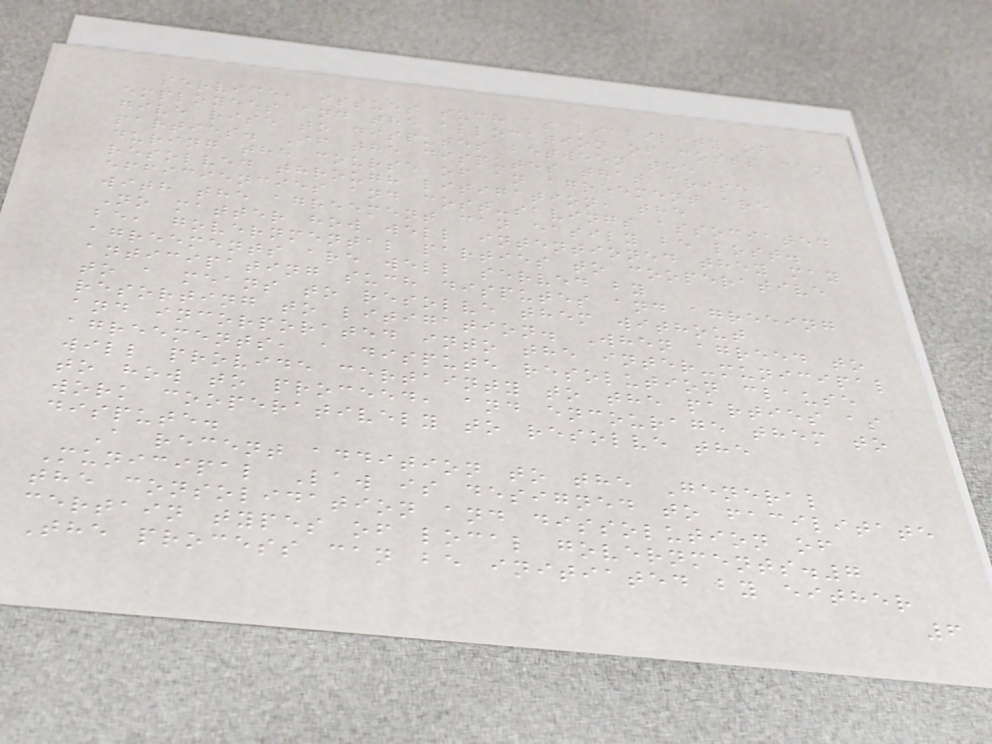service, issues such as liability of
employees and the allocation of costs can
give rise to disputes between the
parties. If the disputes that arise
during the course of an agreement are
resolved through litigation, the
efficiencies and cost-savings associated
with the agreement can easily be lost.
No matter how well intentioned they may
be, governmental parties to cooperative
agreements are well served by
anticipating such disputes and agreeing
to a means to resolve them without
resorting to litigation. When agreed to
and incorporated into the inter-municipal
agreements, a dispute resolution clause
will provide certainty to the parties as
to how to proceed, and encourage them to
work cooperatively to resolve the
dispute.
A recent addition to the General
Municipal Law is designed to facilitate
the consolidation and dissolution of
certain types of local governments.7
The process can be initiated by either
6
